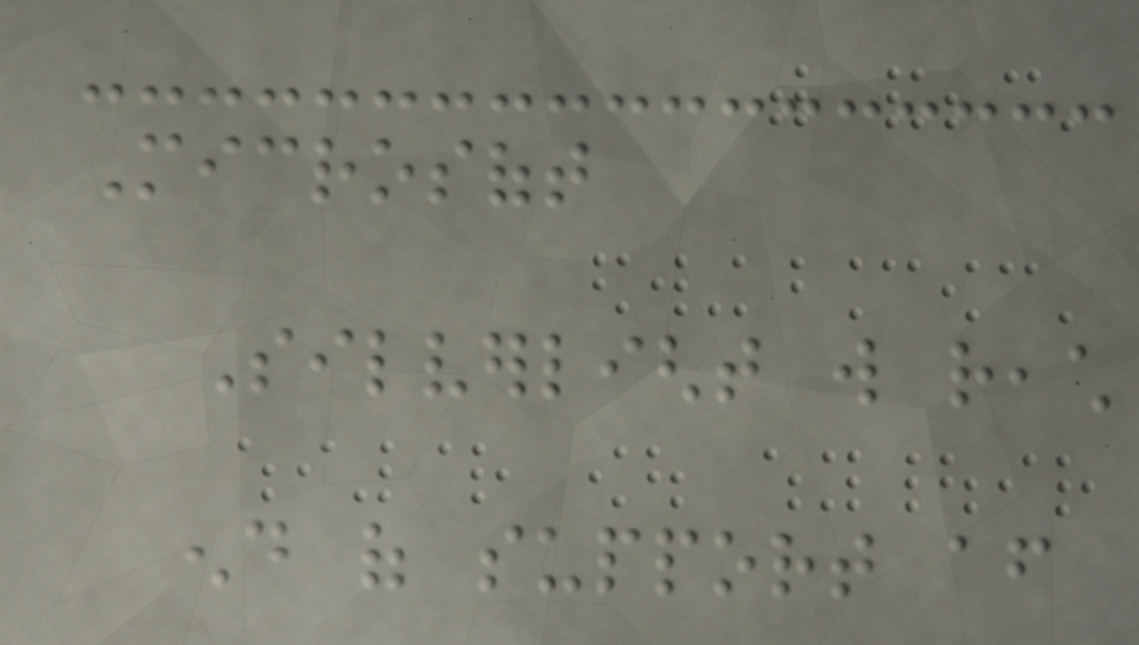Microsoft
Silverlight will reach
end of support after
